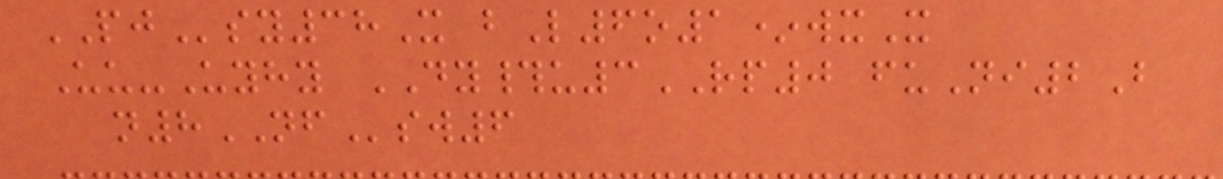PJsy38X bL6o1*wxX
Uu-Uyhy DY#u3RP0 fuNi2B
n8NFsw6
